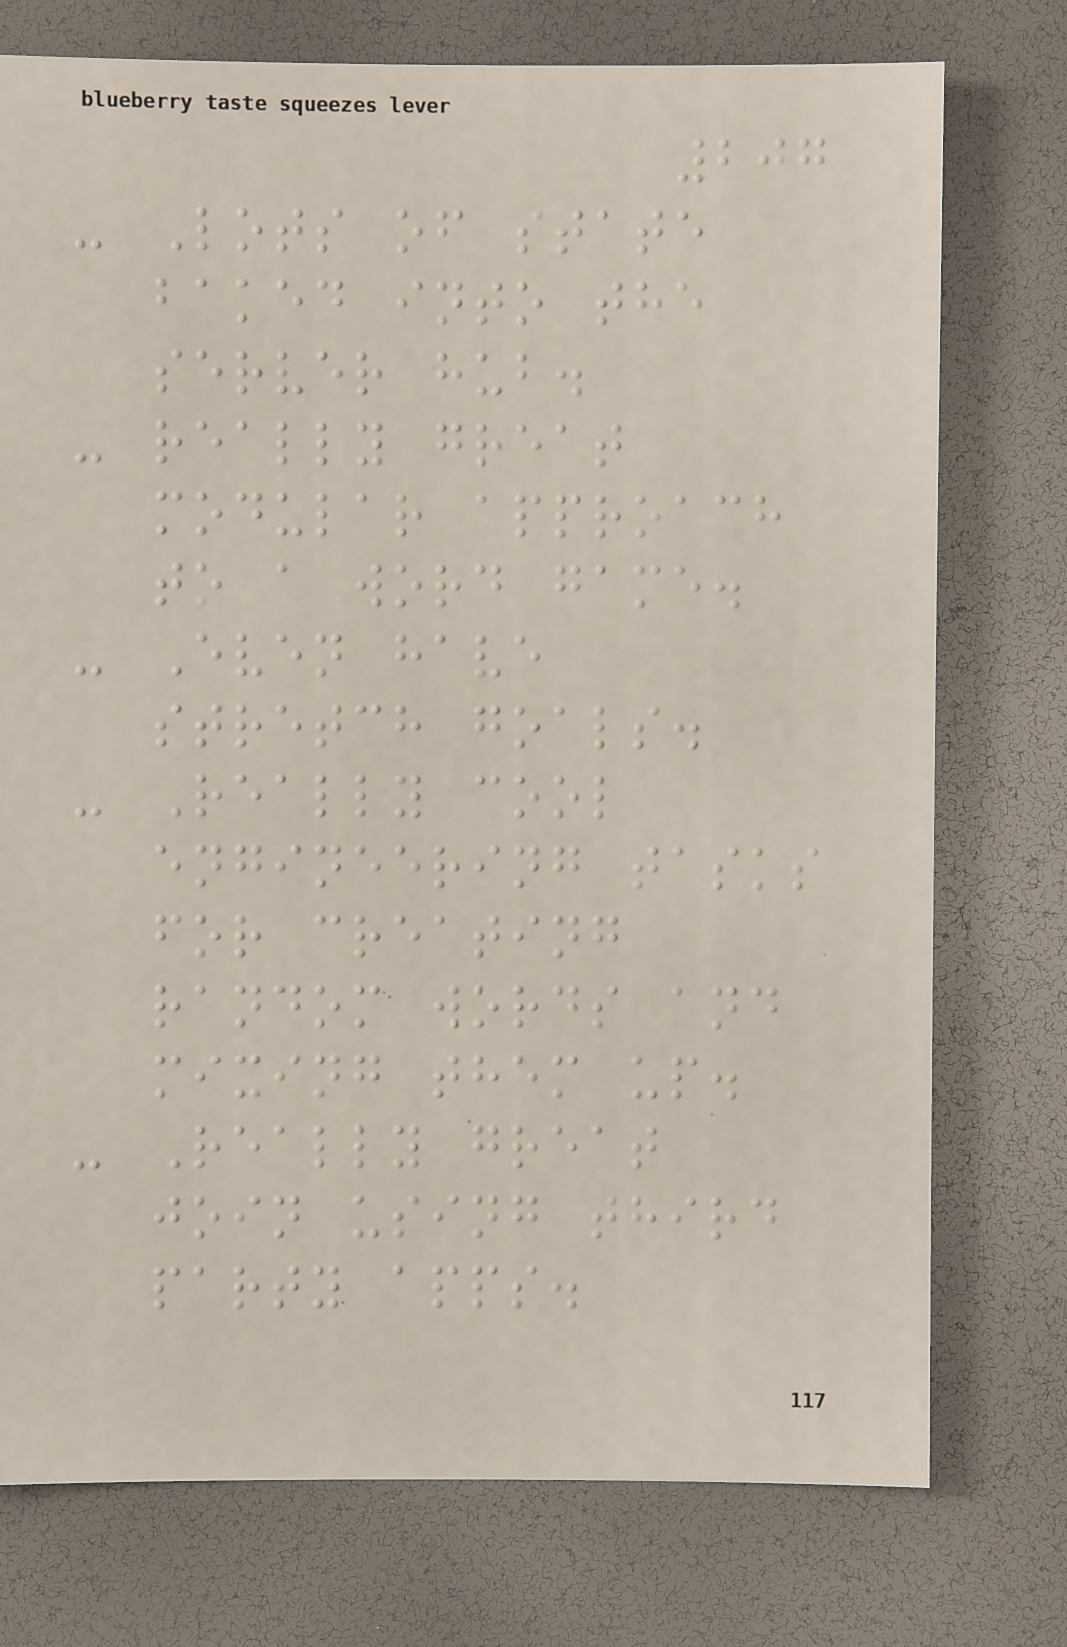207
- Lots of state
baked into the
server hub.
- really great
modular approach
to a word game.
- Even have
stretch goals.
- Really cool
engineering tasks
for creating
random words and
mixing them up.
- Really great
join using third
party apps.
